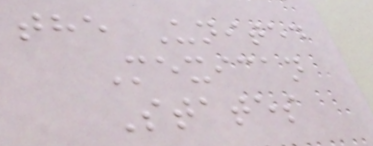the United
Mexican
States
